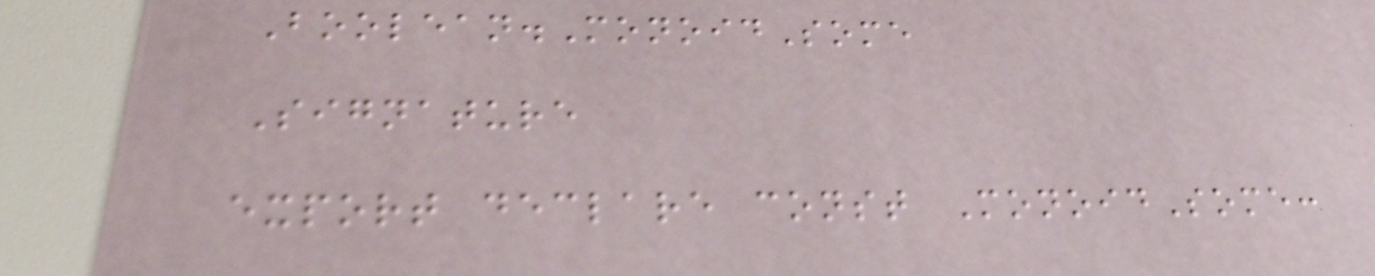Boolean.MonoidSome
Signature
export declare const MonoidSome:
